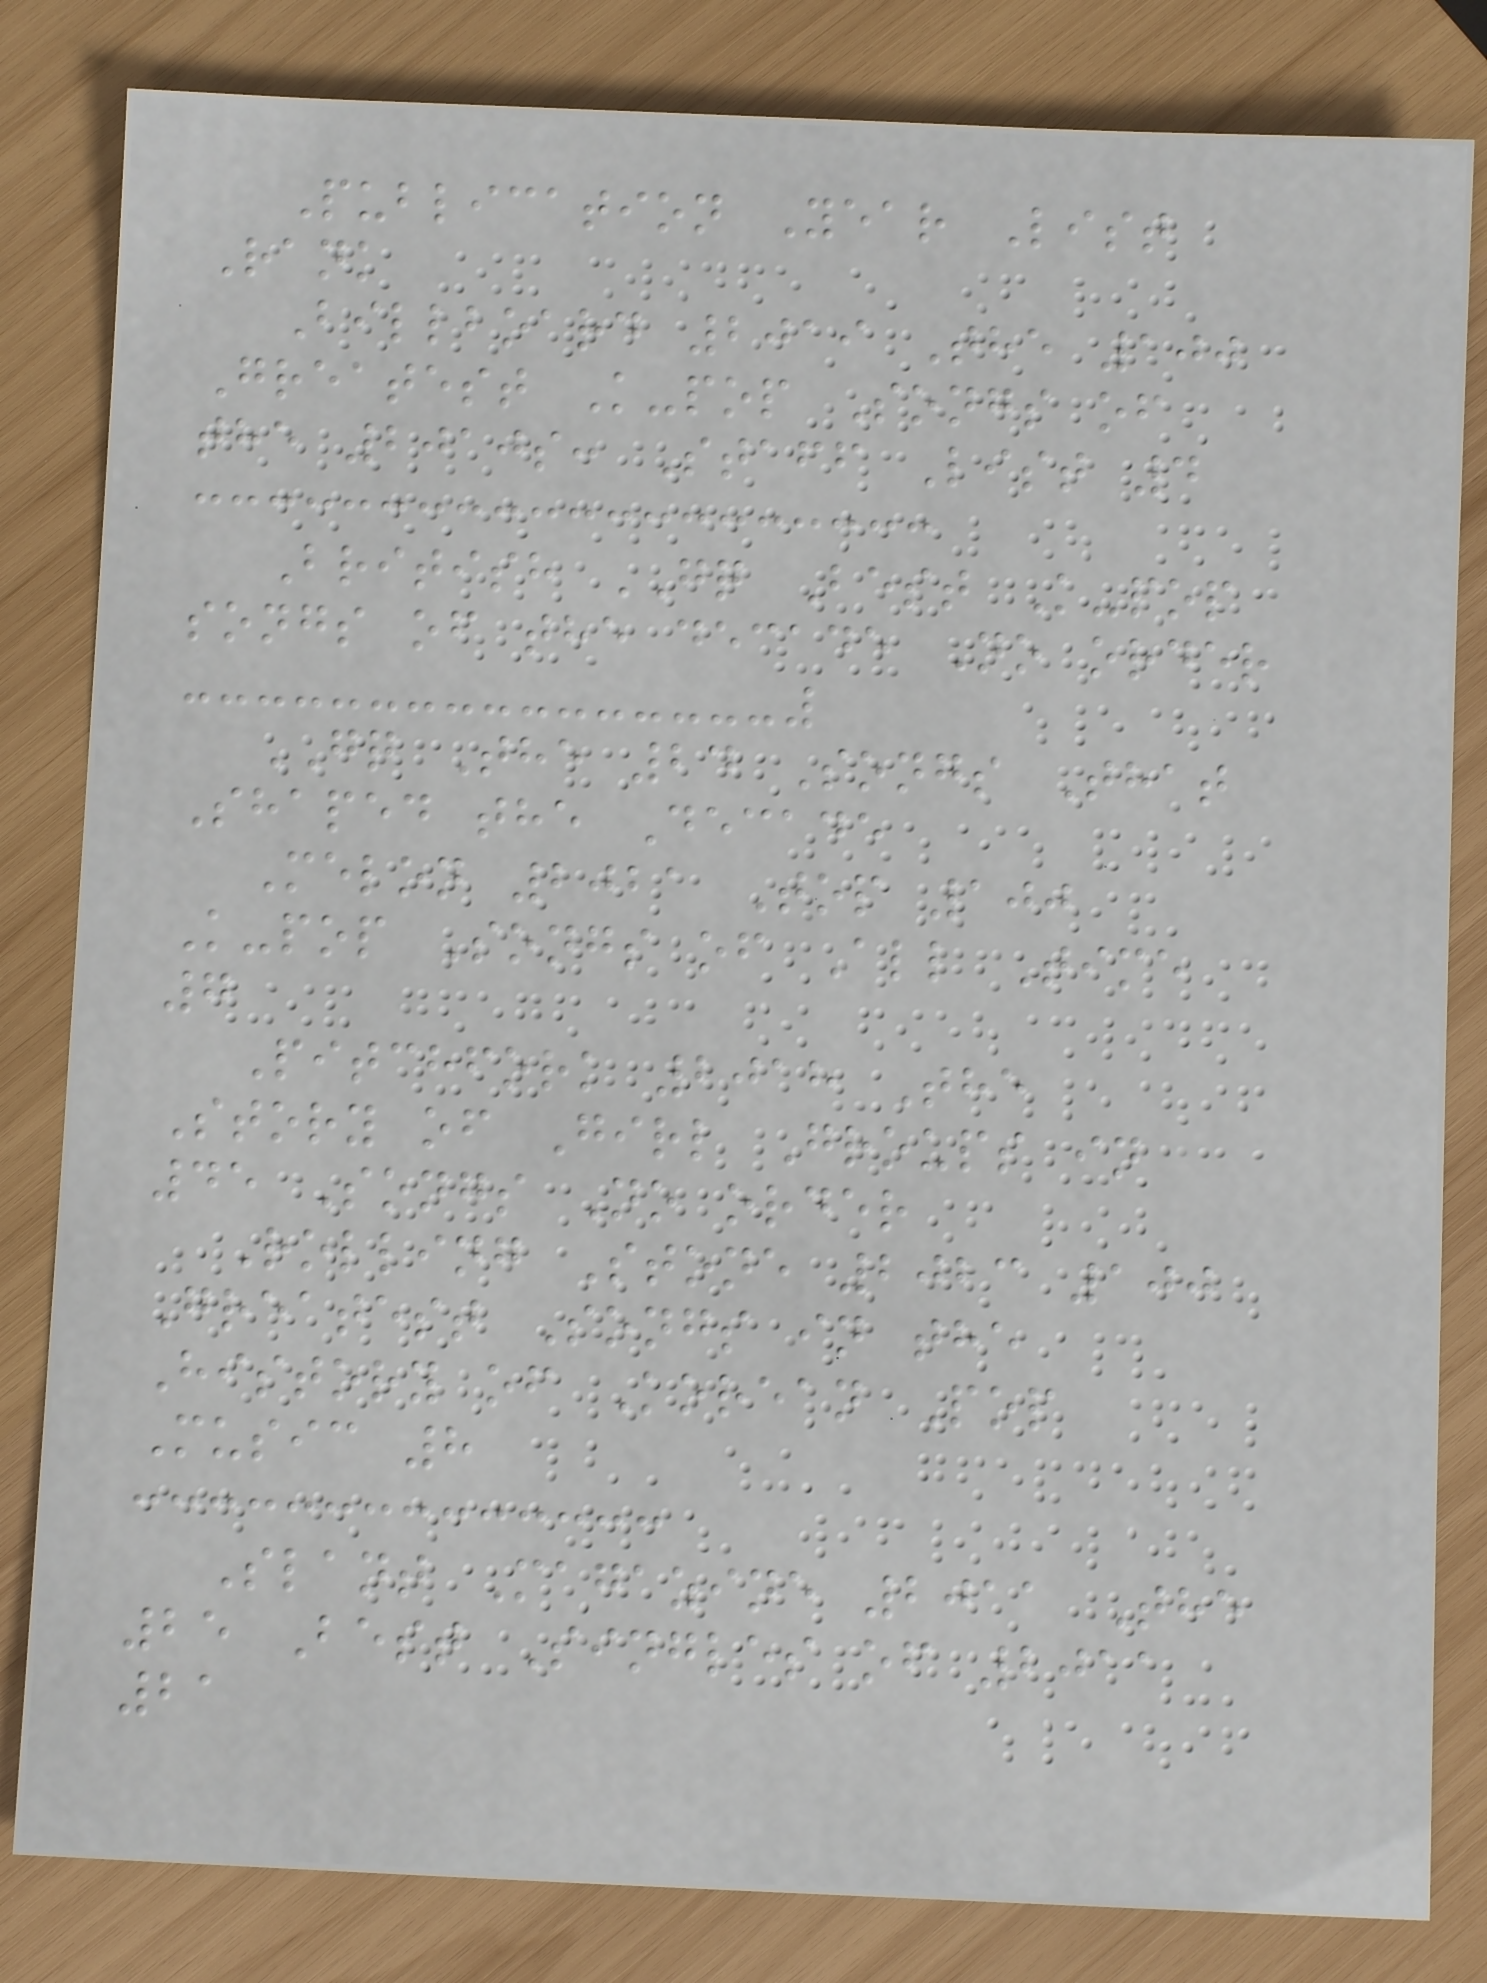Publication Year List
Rank
Billboard 2019 The 100
Greatest K-pop Songs of
the 2010s: Staff List 4
British GQ Best K-pop
songs of the decade No order
GQ The 24 Songs That
Shaped the Decade
Melon 2021 Top 100
K-pop Songs of All Time
7
Pitchfork 2018 The
Story of Girl Groups in
45 Songs No order
Rolling Stone 2023 100
Greatest Songs in the
History of Korean Pop
Music 8
Slant Magazine 2011 The
25 Best Singles of 2011
21
